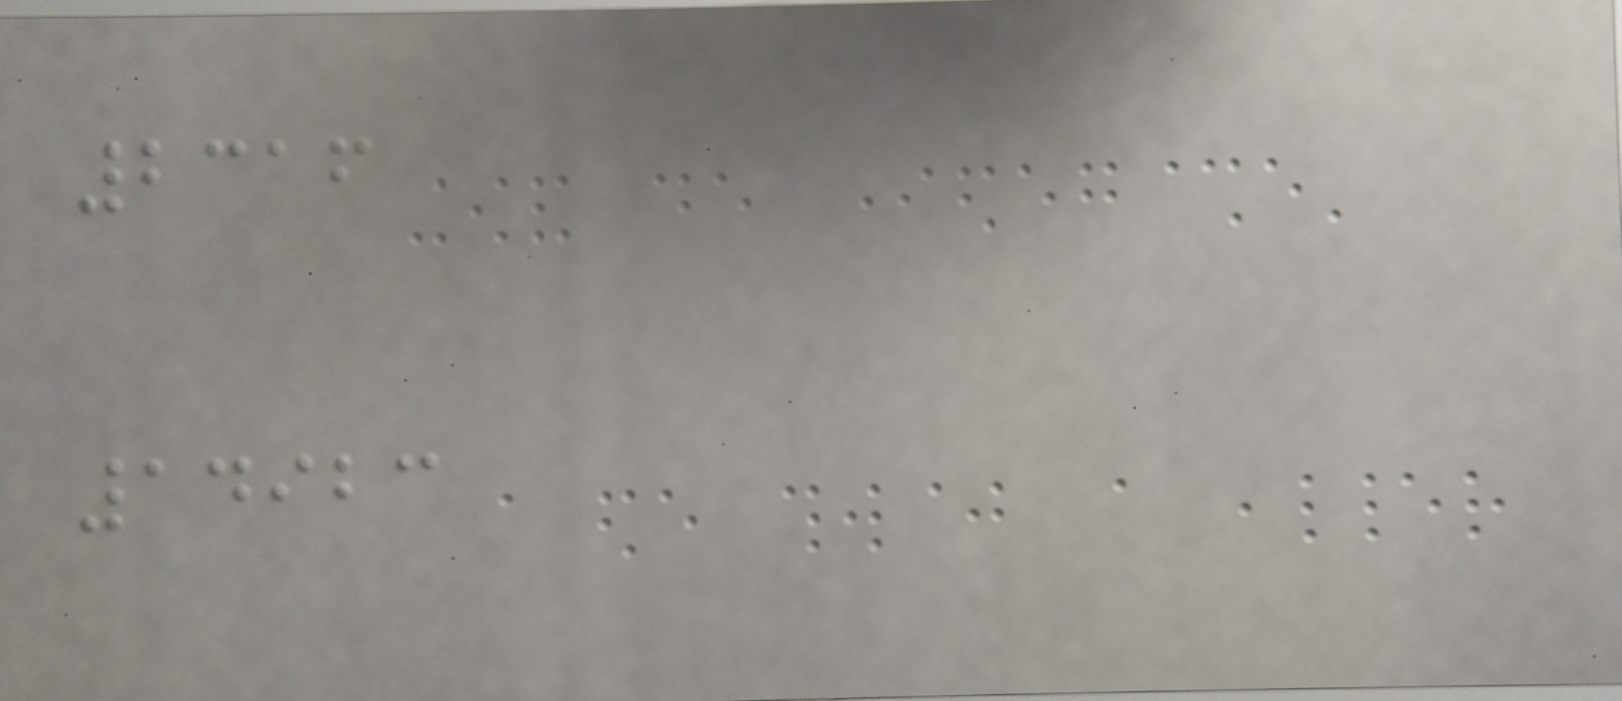2316
14923
